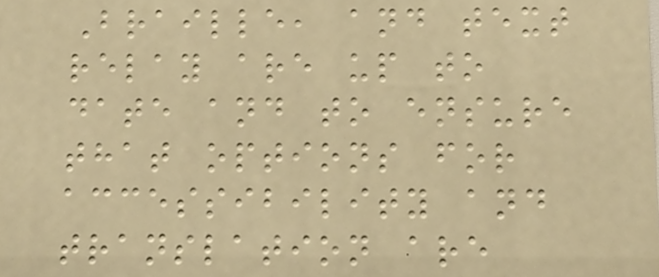Braille, and text
relay are up to
date and to ensure
that options for
accessibility and
translation are
